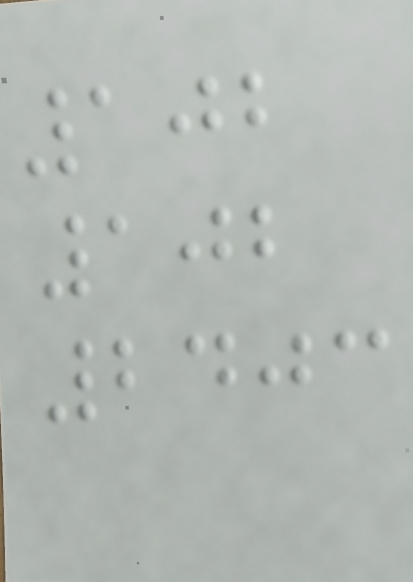102
102
2403
